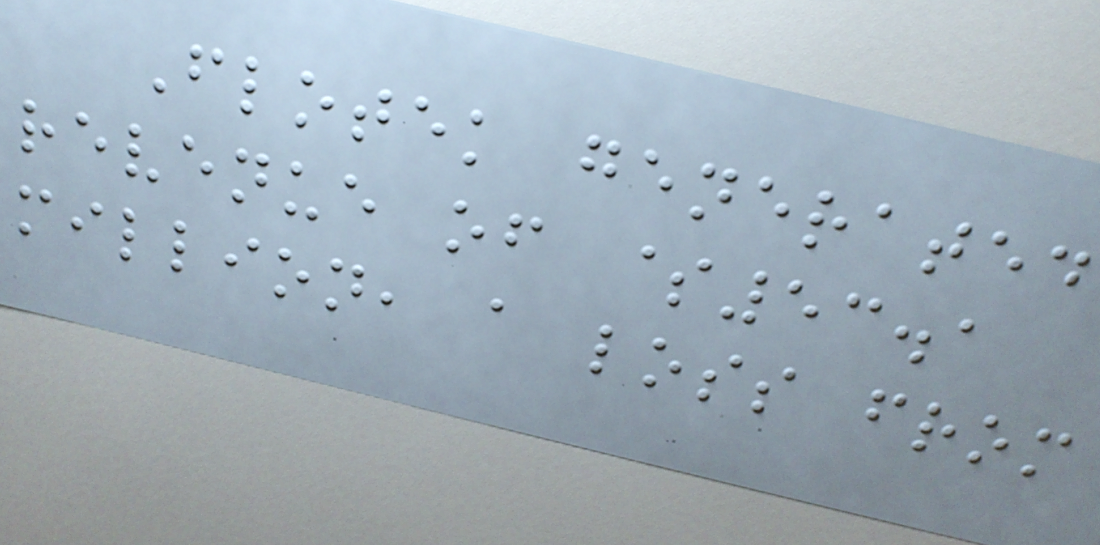Flotek generated
revenue of $53.1
million, a loss from
